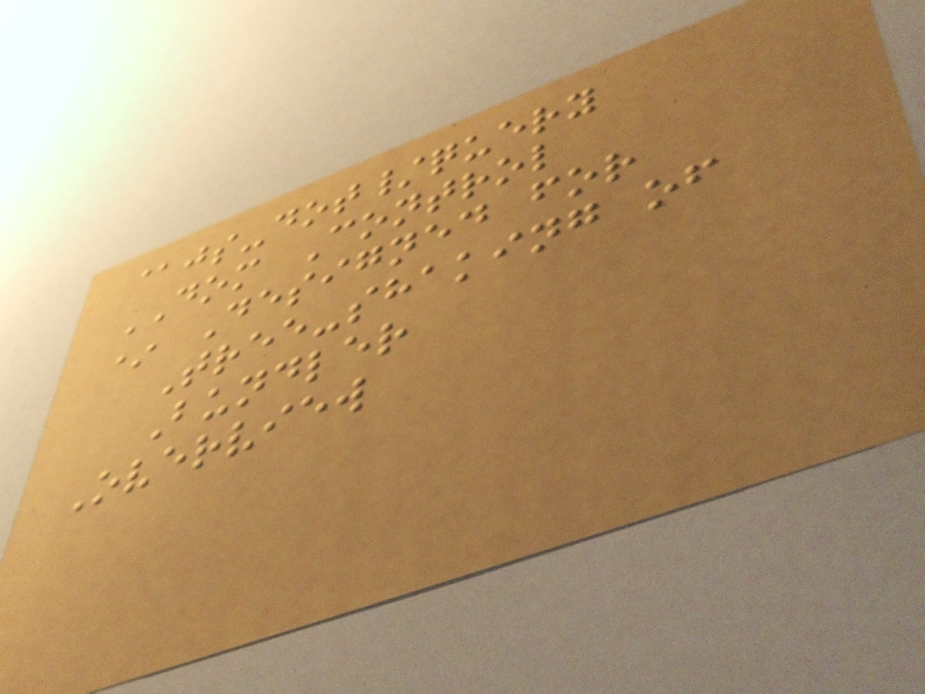@js-dot/query
DOM Control
* Designed for
Tree-shaking of
Bundler
Overview
